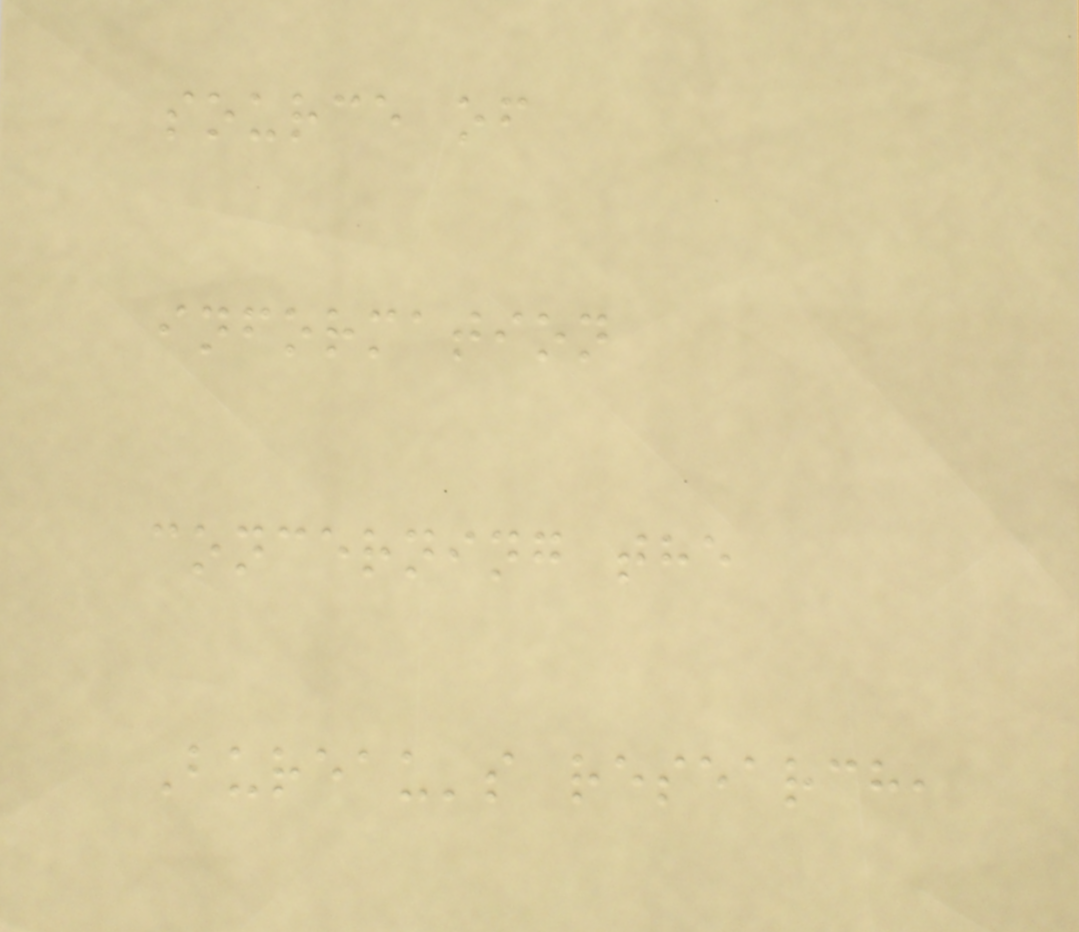source of
information
concerning the
Bureau's research,
